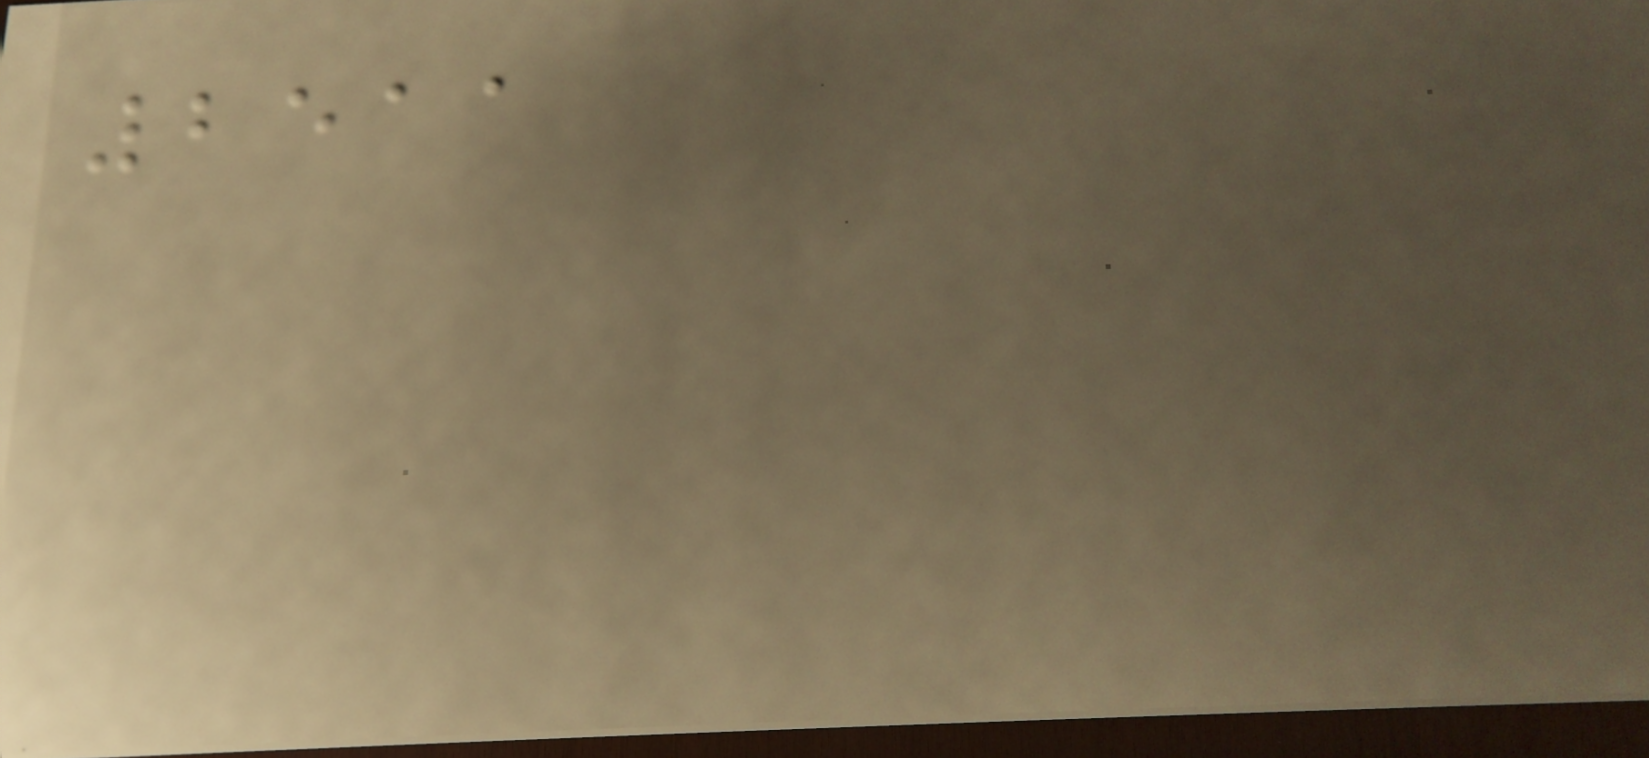2511
